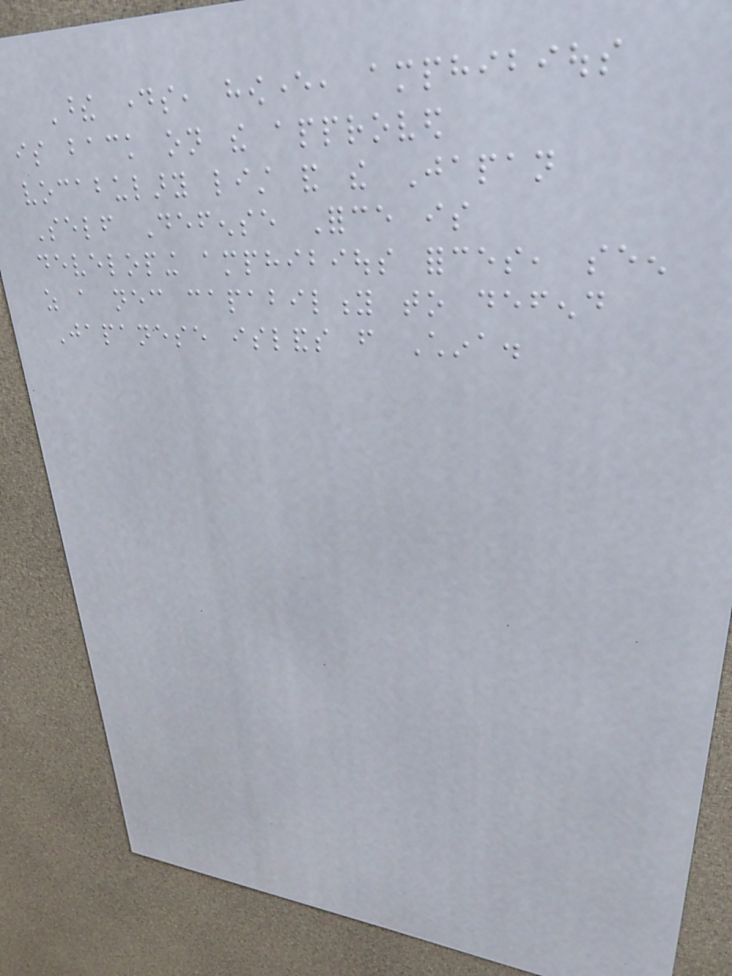These days, however, amphibious
is back on the approved
vocabulary list and the Japan
Self Defense Force is
developing amphibious forces, seen
as a necessary capability to defend
Japanese islands from China.
